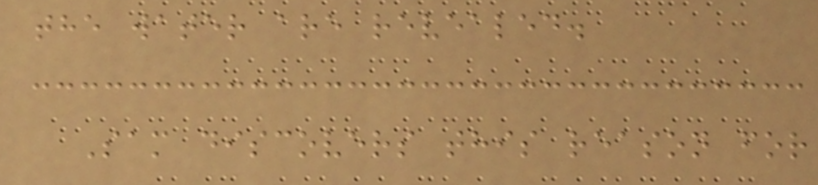the water are revealed.
Sam discovers this reason for
